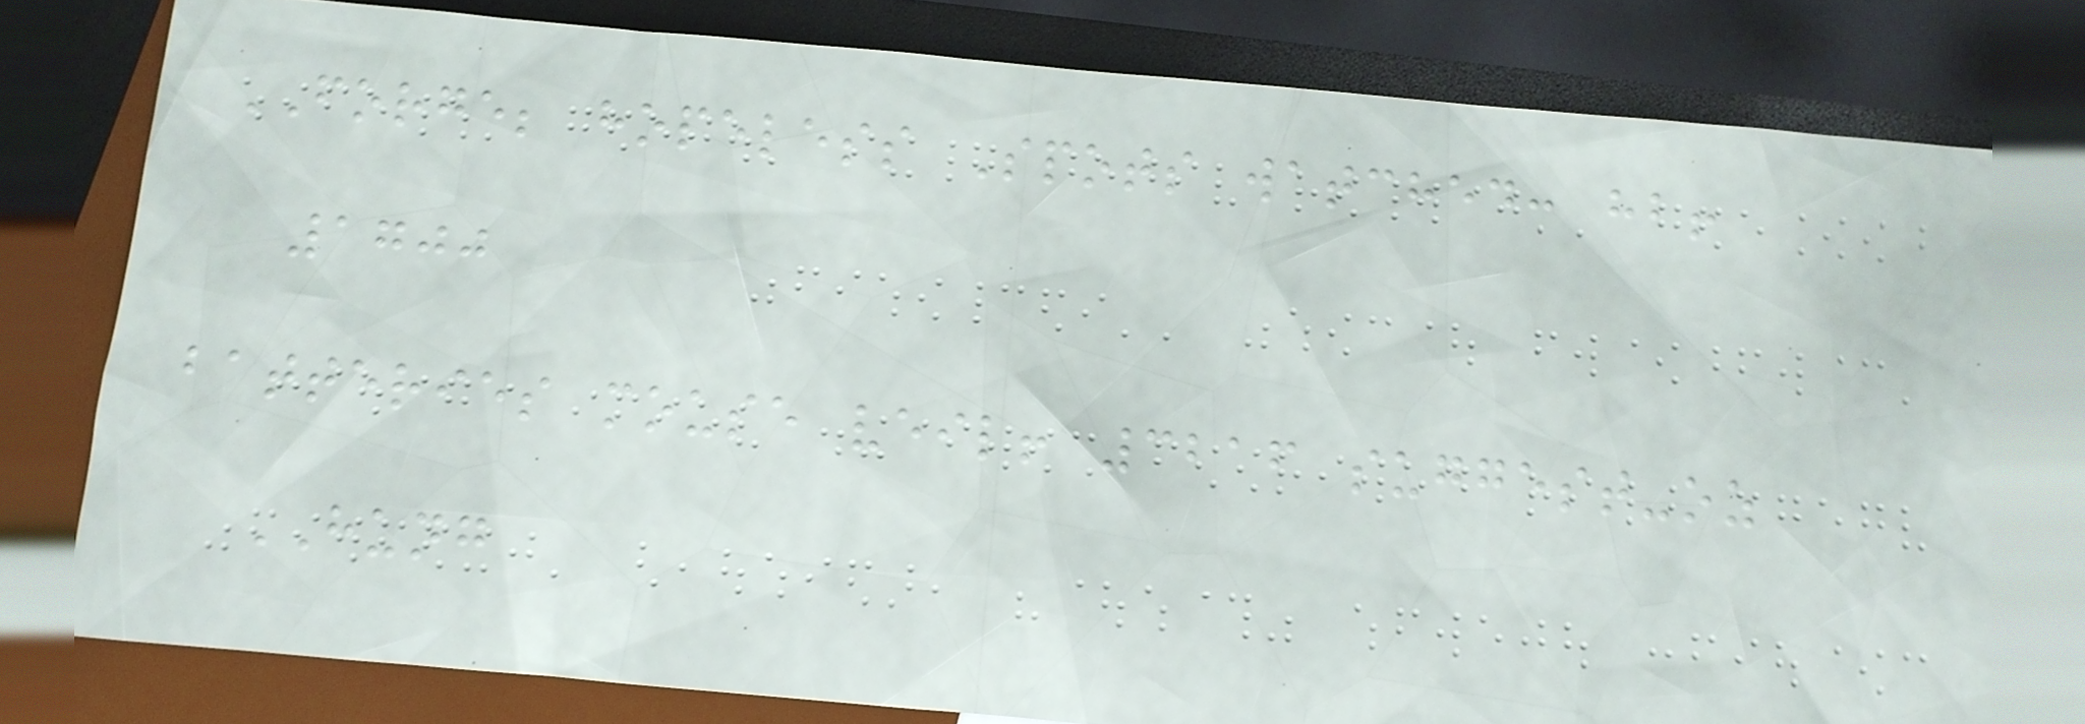FORGE; hopeless Spots watched: hb!
1700
batteries mouse veil! 3216 suggest-oz
HUNG
